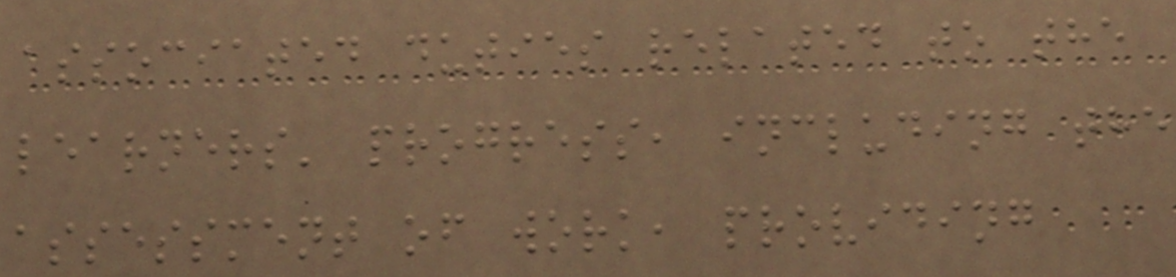associated duties related to the
learners' progress, including the
assessment of work, providing
